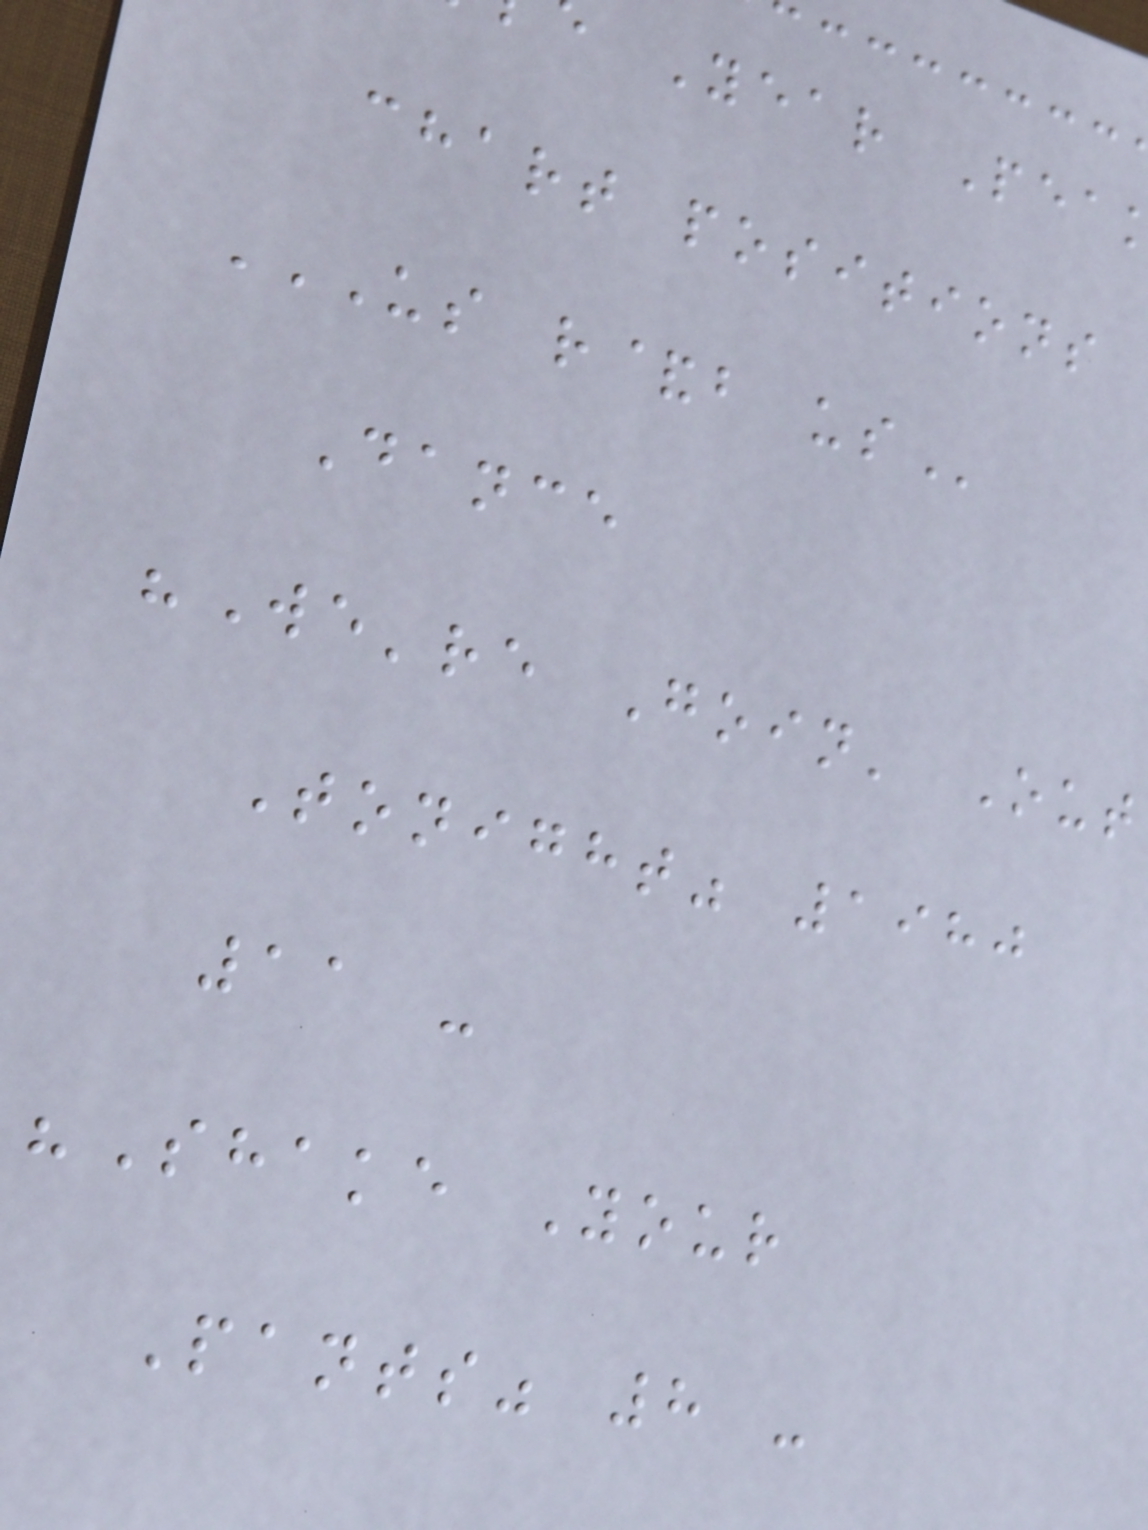Year Pea
chart positions
US R&B US
Dance
"We're Goin' Out
Tonight" 1980
11 -
"Shake Your
Pants" 8 -
